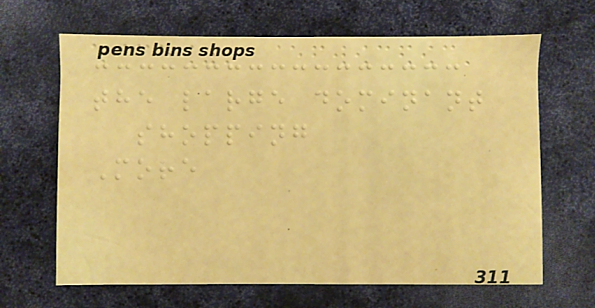the large dominant
shopping
More
